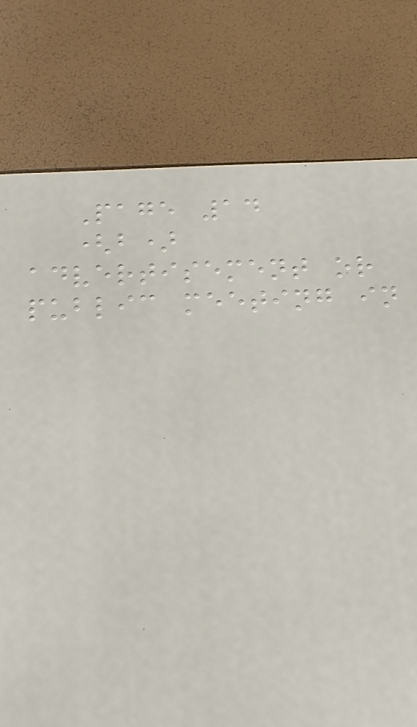Page 14
(b)
advertisement or
public meeting in
